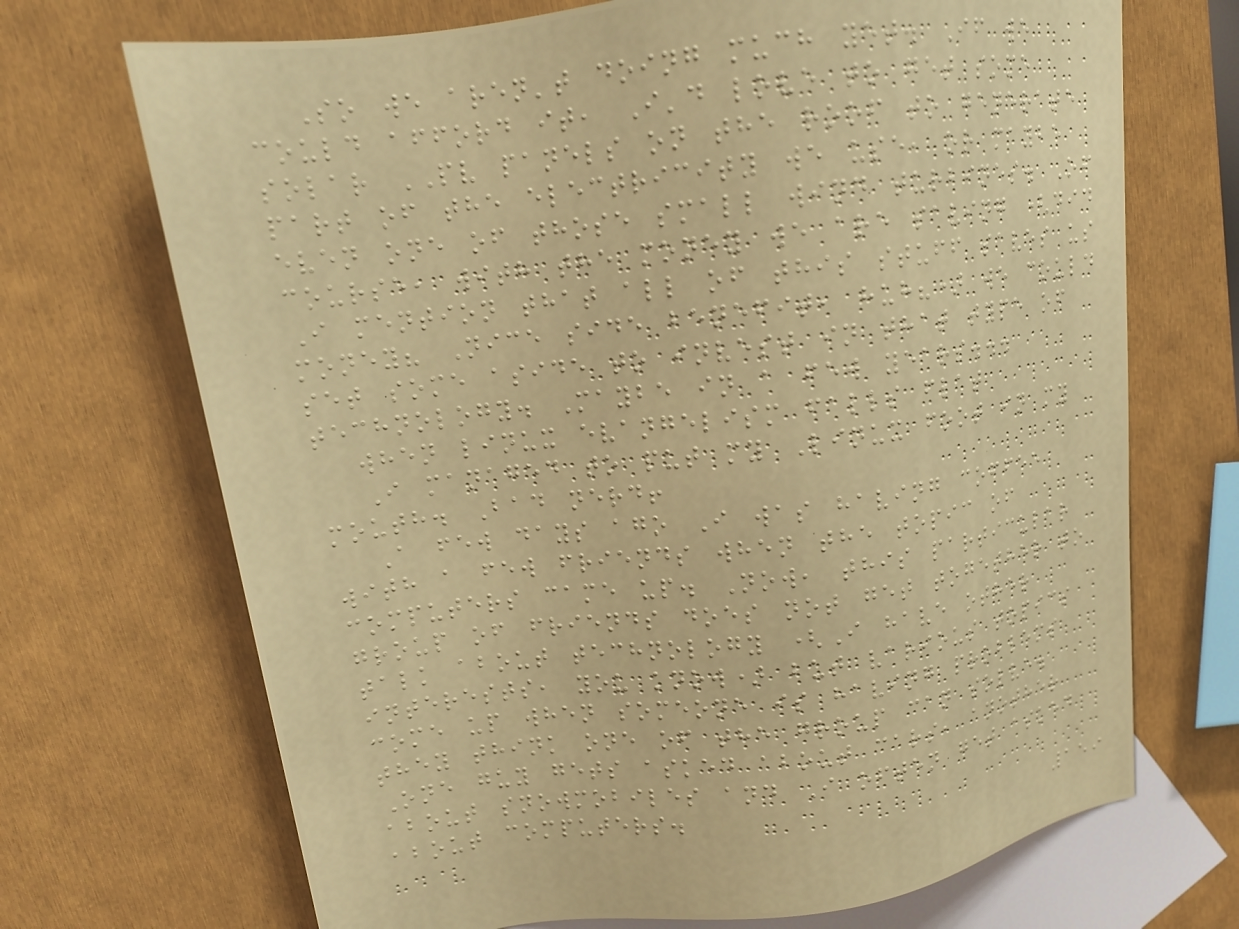So we aren't doing much yet. If we
could afford it, I'd love to get some
solar PV panels on the roof to generate
part of the electricity we use, or maybe
even one of those small wind turbines. Of
course, with the money we are saving (did
I mention that all of this stuff saves us
money? Nice side benefit, huh?) we could
set some aside to invest in that type of
technology. Maybe in a few years...
when linux evangelism falls flat
I managed to put my Linux foot in my
mouth. Bad nerd!
A few days ago I was having coffee
with a few friends when the topic of
computers came up. Now, this particular
group of friends does not get together to
talk about technology (I have other
interests, you know) but various topics
come up when someone is having problems
they think one of the group can solve.
One guy gets asked about cars, another
about snowmobiles and I often get asked
about computers.
159
